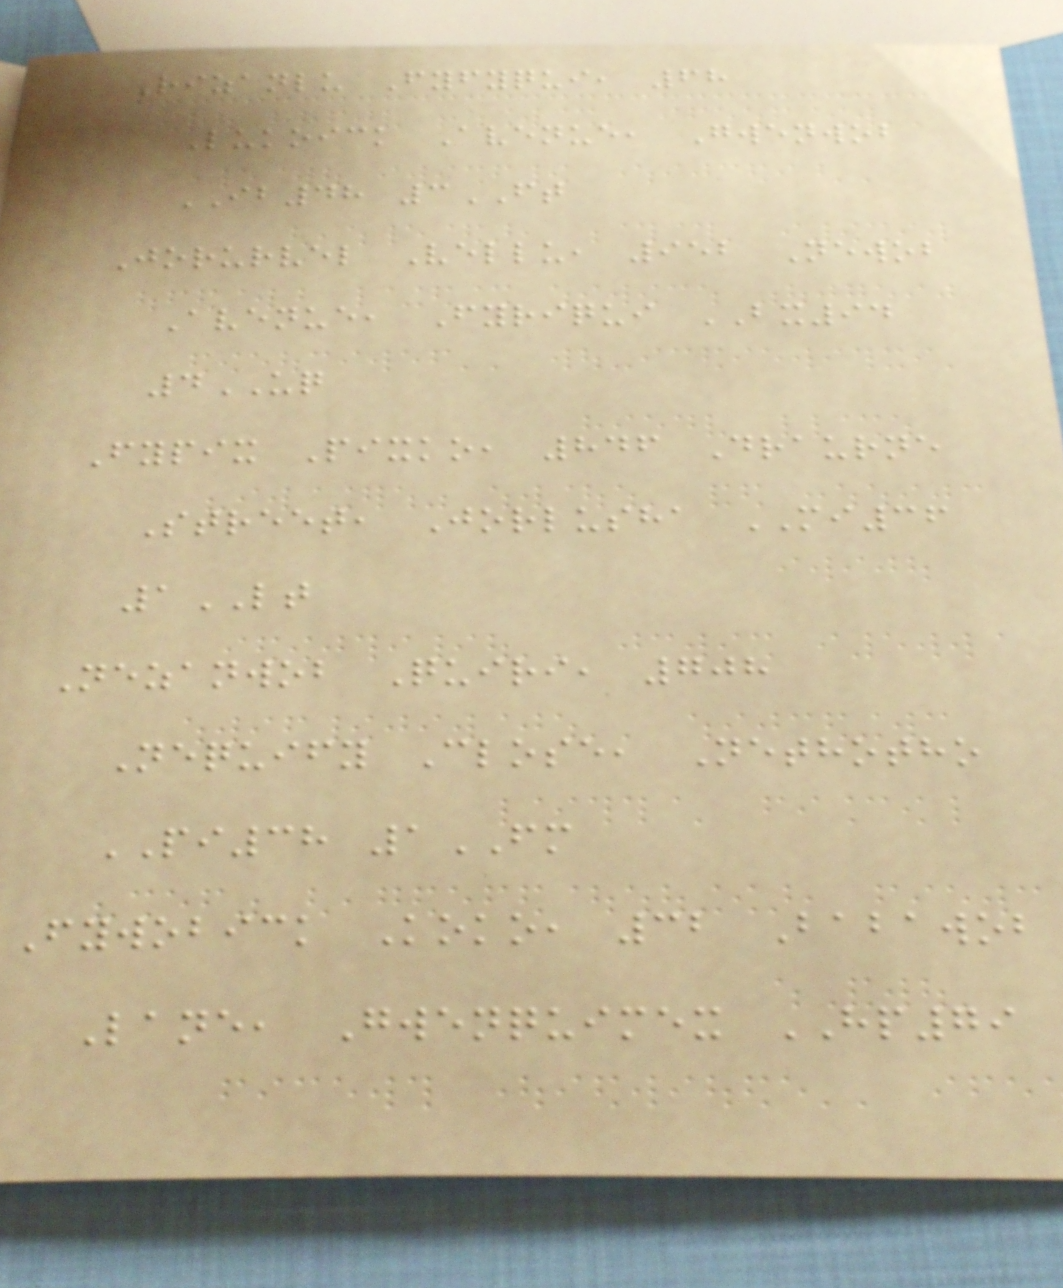Rizanlu Fyfyqui, 68
Lukoick Avenue, Gwenwob
IB48 3FT
Jorurvel Vellu, 952 Newob
Avenue, Fyriqui BX94
4UQ
Fypix Pixko, 846 Draurne
Street, Jorlusha MI36
1LT
Nezanwob Quiri, 708
Nequify Close, Nethotho
PI38 1FM
Fywobick Koko, 32 Babawob
Lane, Gwenquimex HP79
